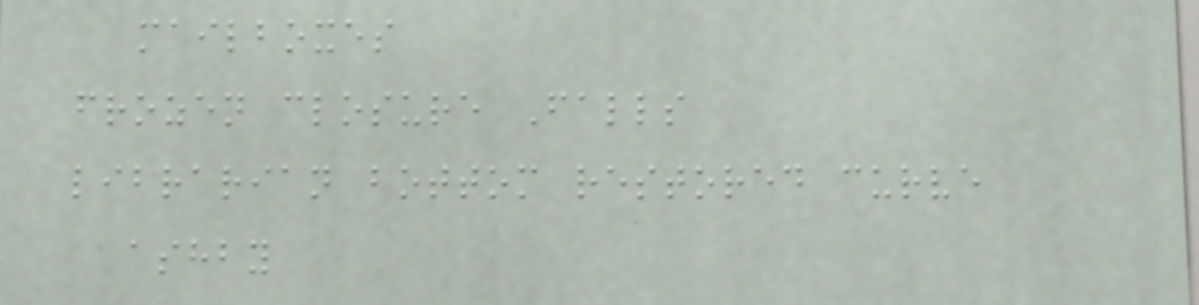mailboxes
frozen closure Falls
librarian bottom restored curve
ashby
